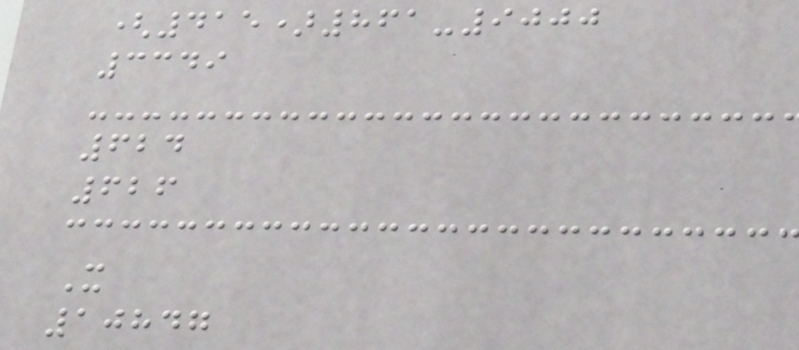(415)861-9000
3349
624
626
X
10847
